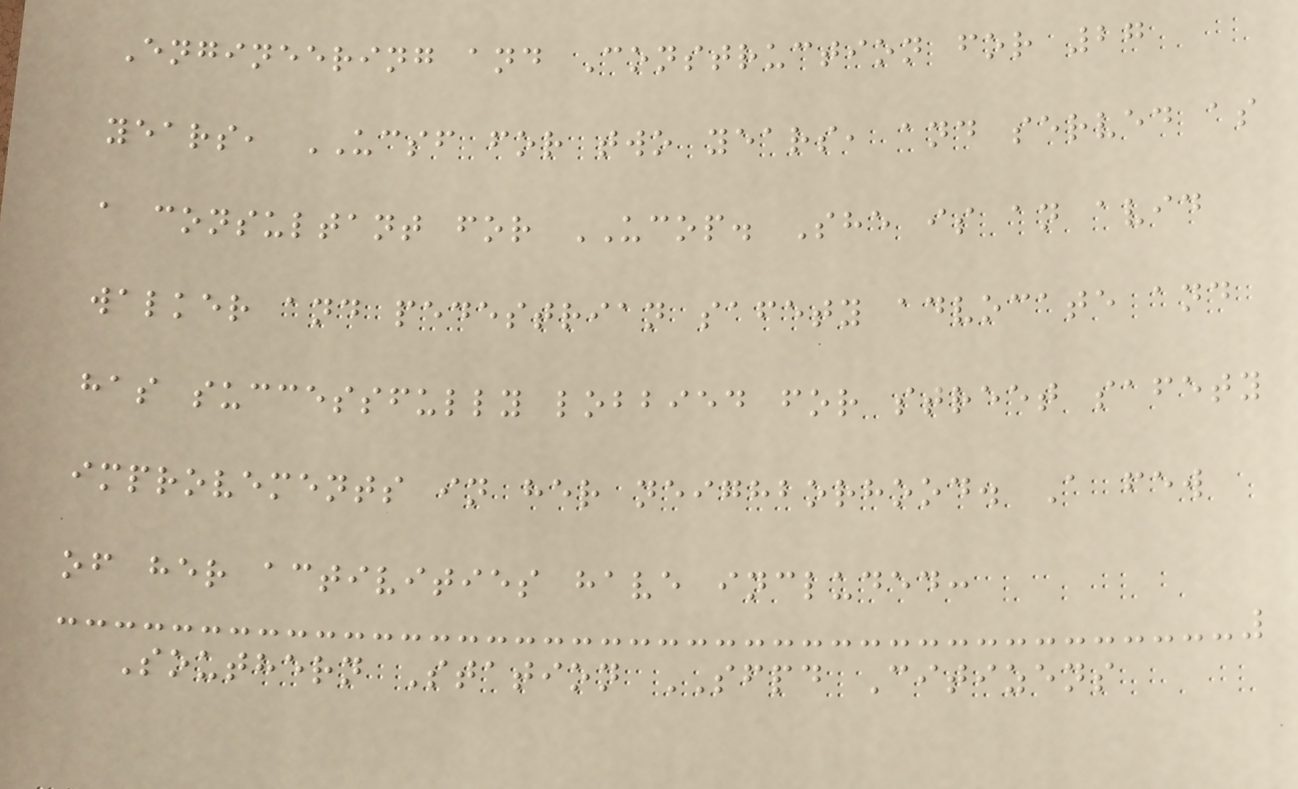Engineering and Construction for 27
years, UCSF for two years, and served as
a consultant for UCOP. She is an avid
walker and pedestrian safety advocate and
has successfully lobbied for street safety
improvements in her neighborhood. A few
of her activities have included:
Southern Station SFPD Citizens
